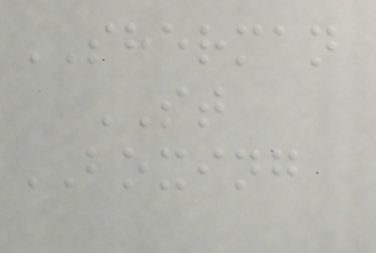SHERMAN
ST
BOXING
